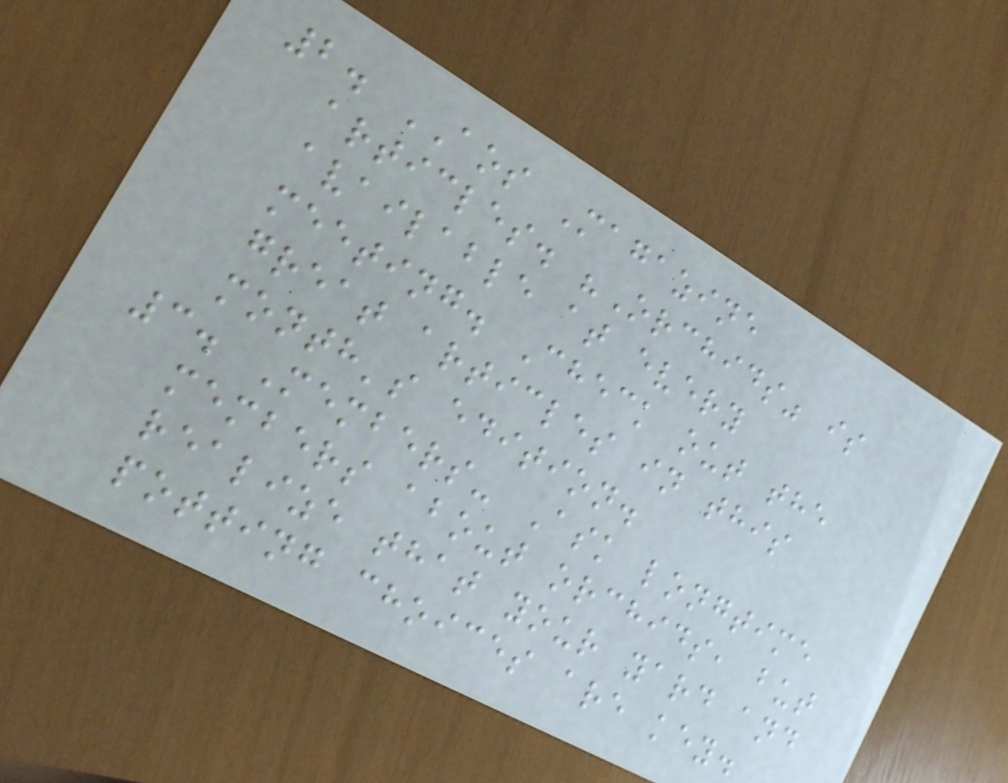2. AOS Magazine
articles. "Orchids" is
available at every
meeting. Check out the
great articles in this
month's edition.
3. Members- Ask longtime
members about orchids, but
realize that your yard and
potting choices are key.
